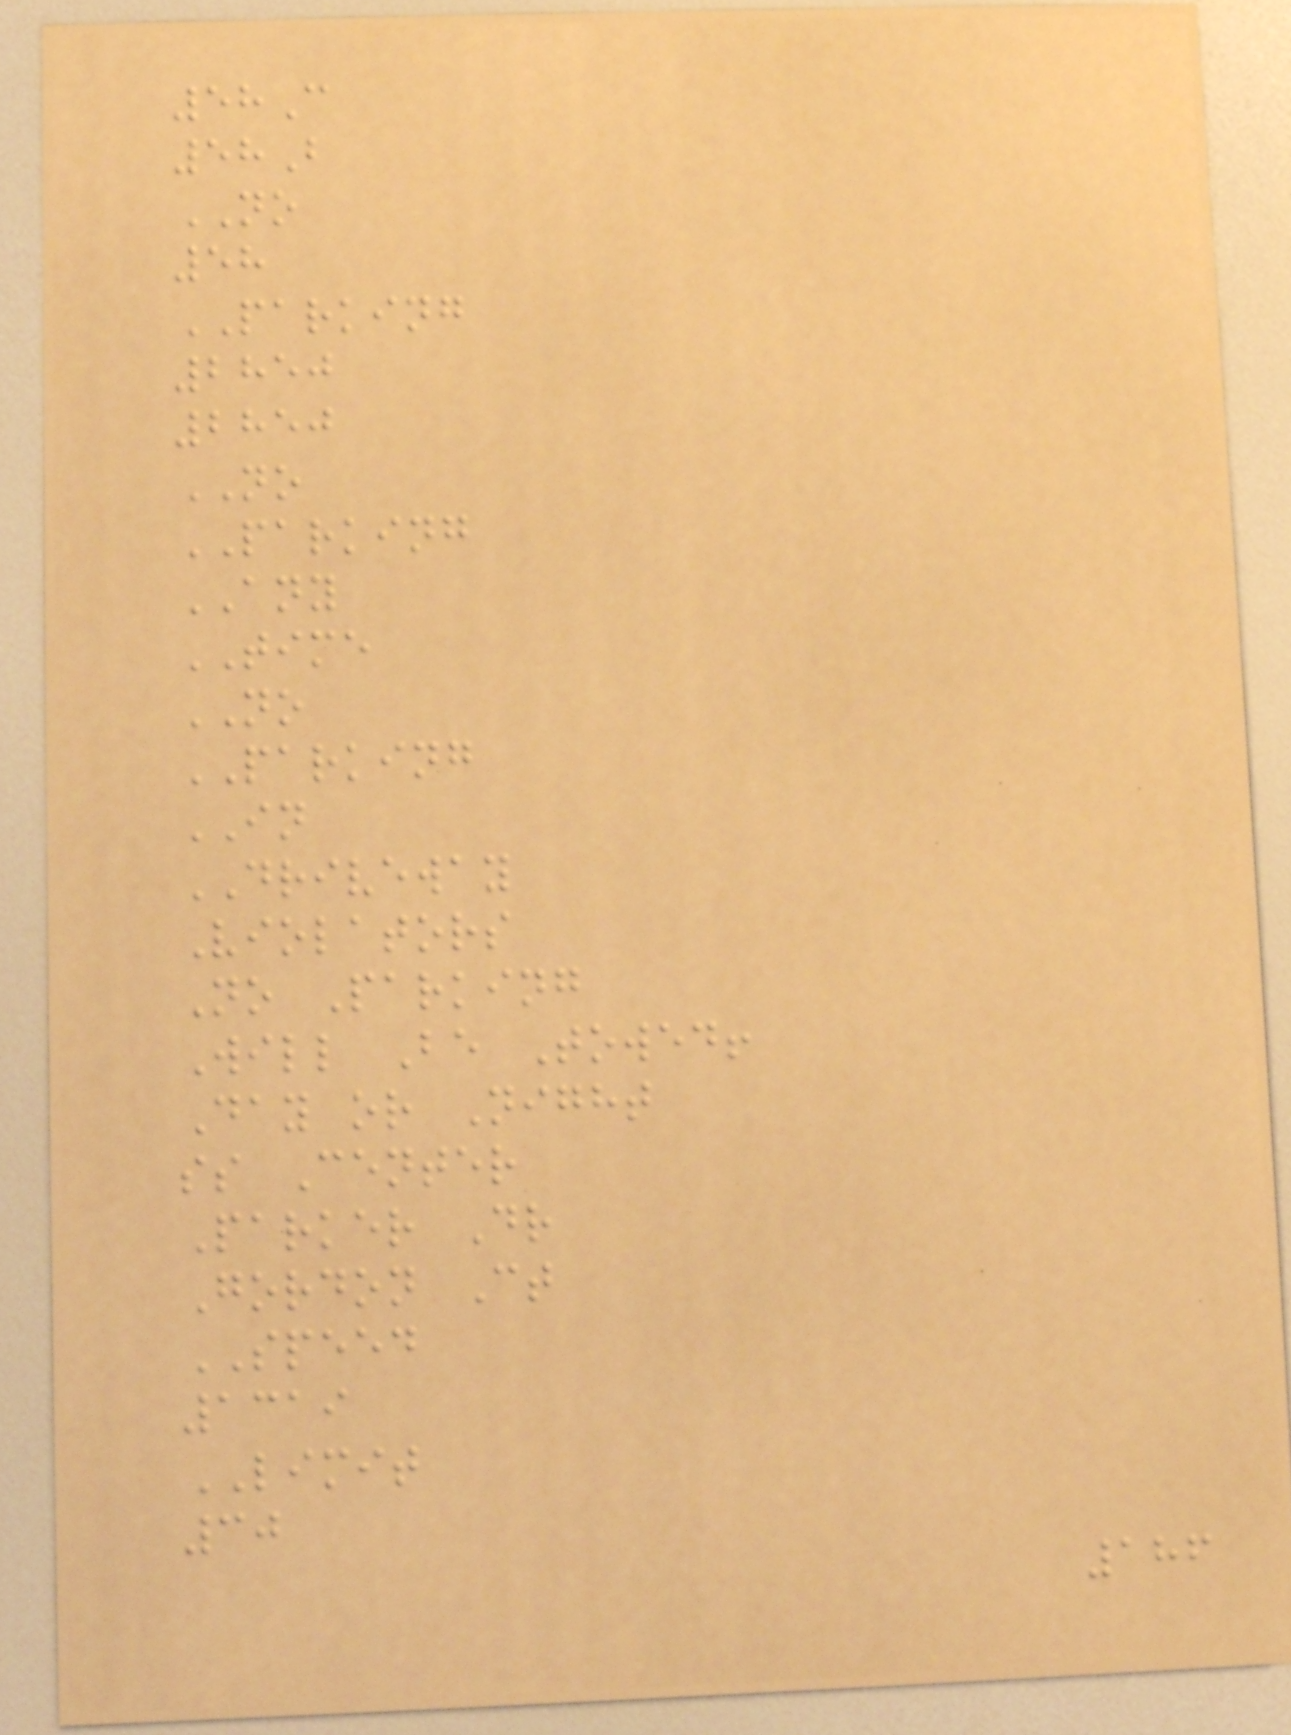58C
58B
NO
58
PARKING
2850
2850
NO
PARKING
ANY
TIME
NO
PARKING
IN
DRIVEWAY
Violators
No Parking
Will Be Towed!
Day or Night
ss Center
Parker Dr
Gordon Ct
SPEED
1319
LIMIT
30
186
